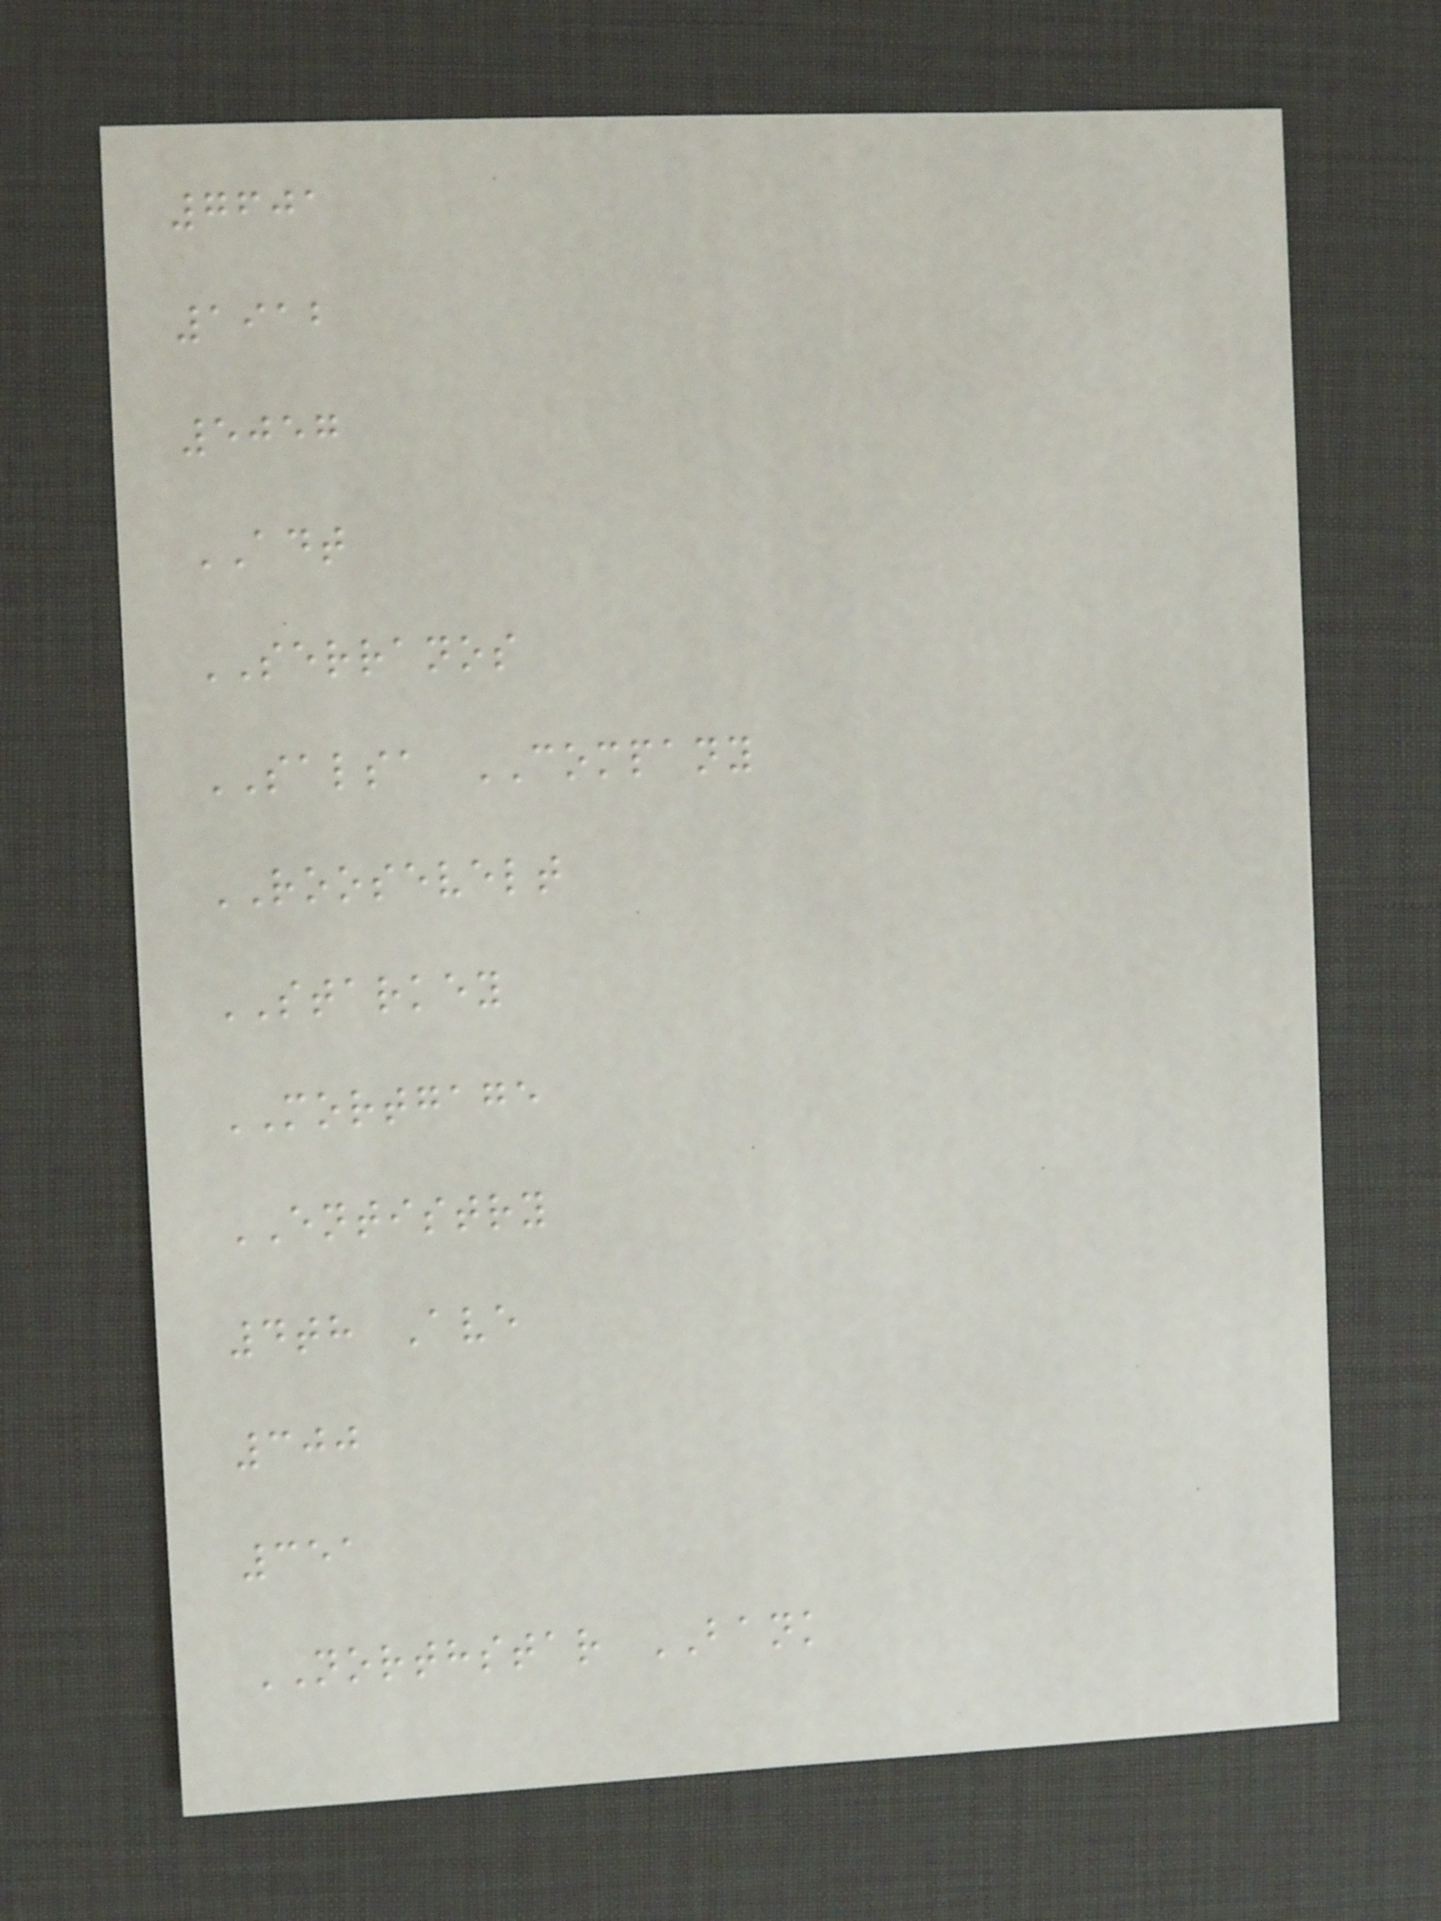7601
1912
5057
ADT
SERRANOS
SALSA COMPANY
ROOSEVELT
STARKEY
MORTGAGE
ENTISTRY
4th Ave
300
351
NORTHSTAR BANK
